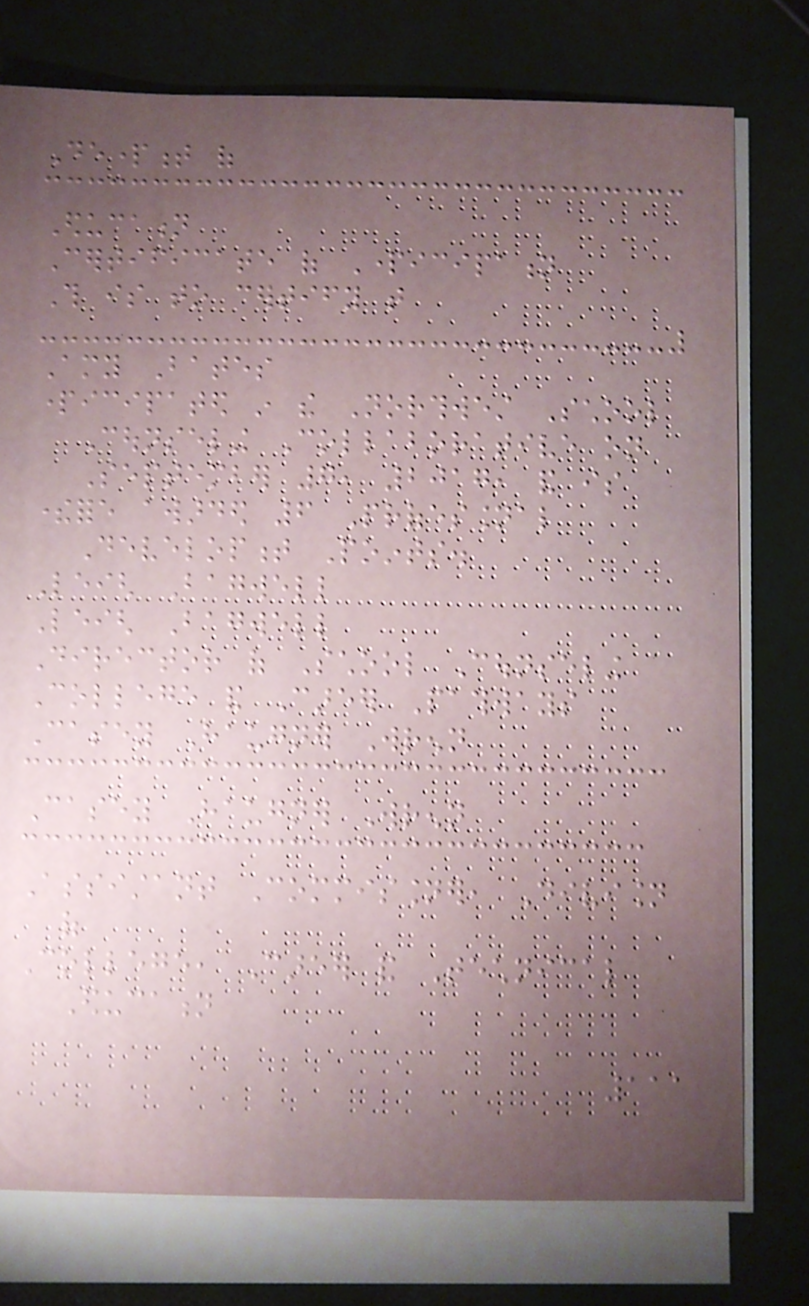Department of
Education
Certificate of Participation
This is to certify that
Amy Bates
participated in the Northwest School
Counseling Collaborative on
September 7, 2017, and is
therefore awarded 6 Professional
Development Points.
Leigh Bagwell
Leigh Bagwell
Director of School Counseling
College and Career Pathways
Casey Haugner Wrenn
Casey Haugner Wrenn
Assistant Commissioner, Division
of
College, Career and Technical
Education
111
